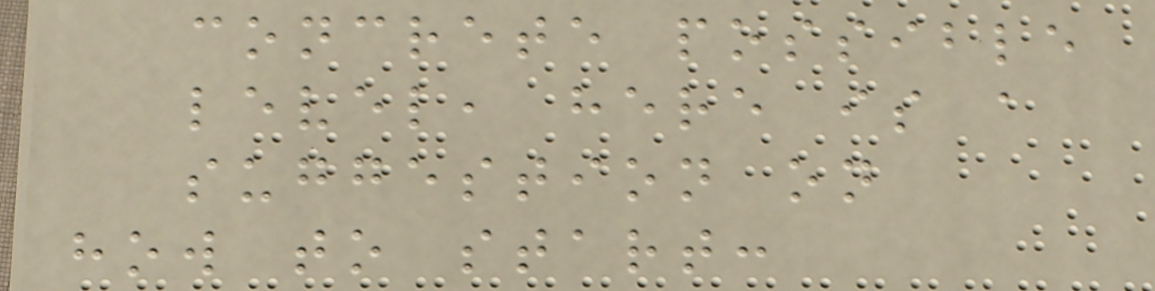concrete possible
level, here is a
suggestion on
how to start:
